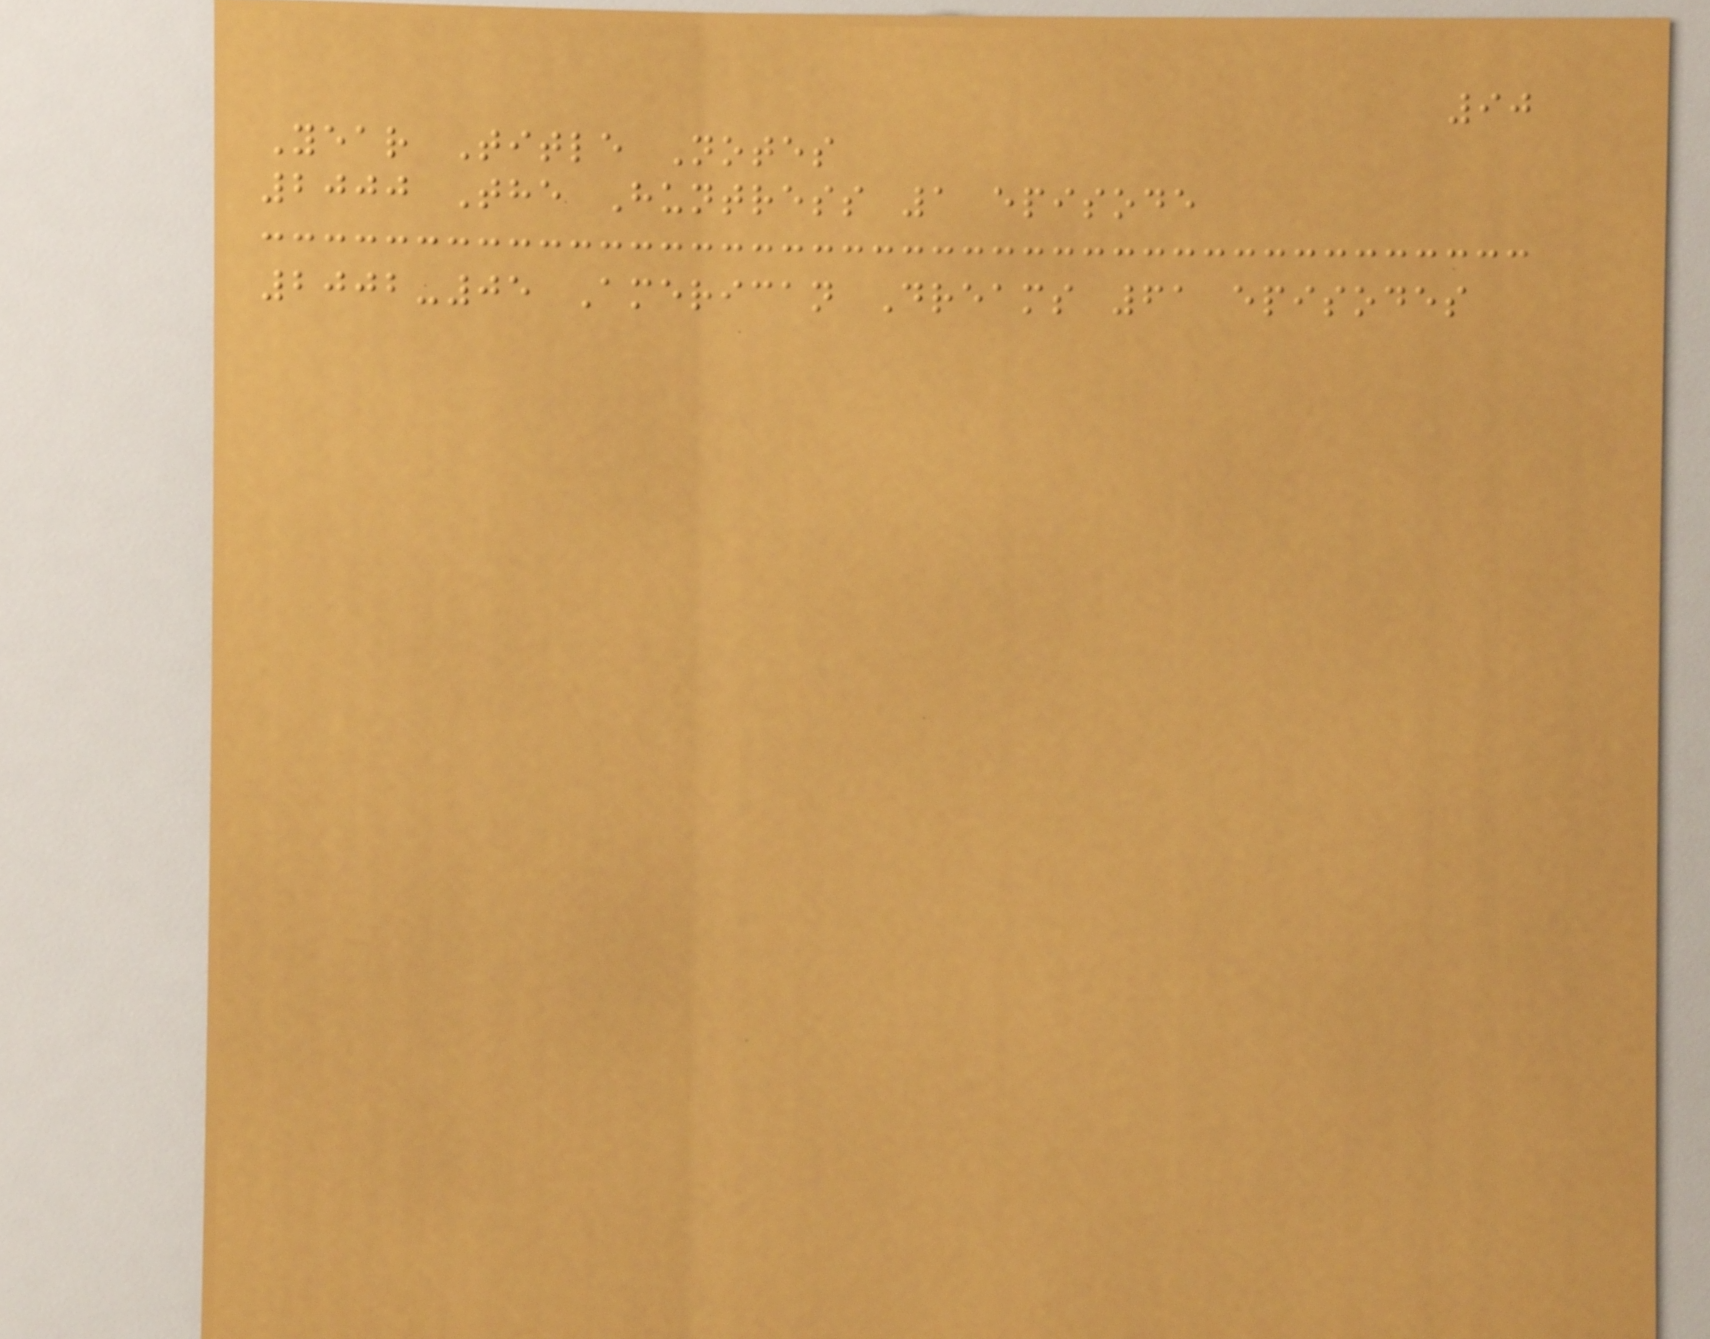90
Year Title Notes
2000 The Huntress 1 episode
2002-05 American Dreams 61 episodes
